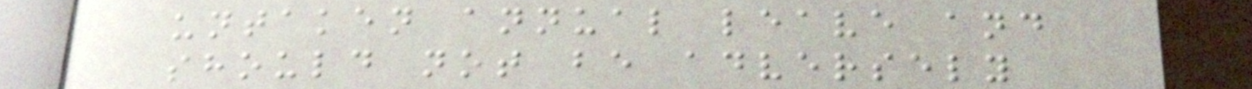untaken annual leave and
should not be adversely
